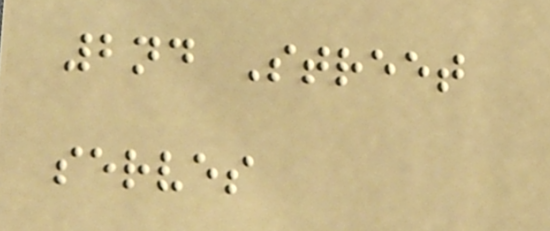2nd Street
serves
